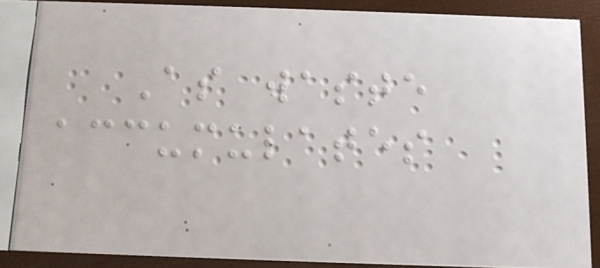As waste
accumulates
